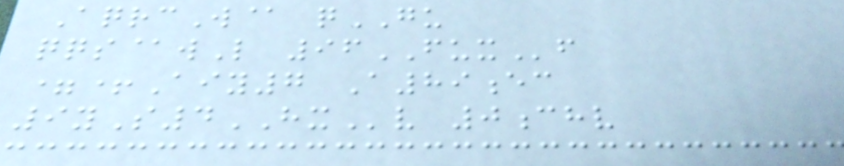AqrcW@ qGU
qqs@wL 96FUXf
=+Aiy7 A89ec
9yS4HXv 0chv
